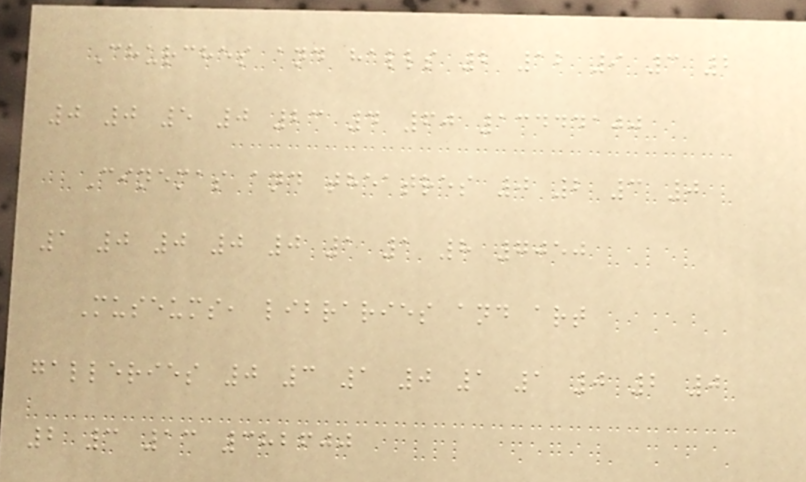Churches and halls 2 12 9 3 2
0 0 5 0 23 4 60 13444100
Cinemas and theatres 0 2 3 0
1 0 0 0 0 1 1 8 7050
Museums, libraries and art
galleries 0 3 1 0 1 1 0 2 0
2 3 13 382600
